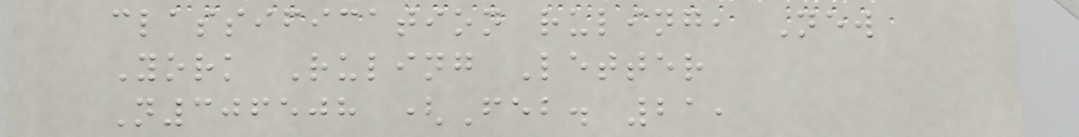classification ruling, New
York Ruling Letter
N306508 (Feb. 21,
